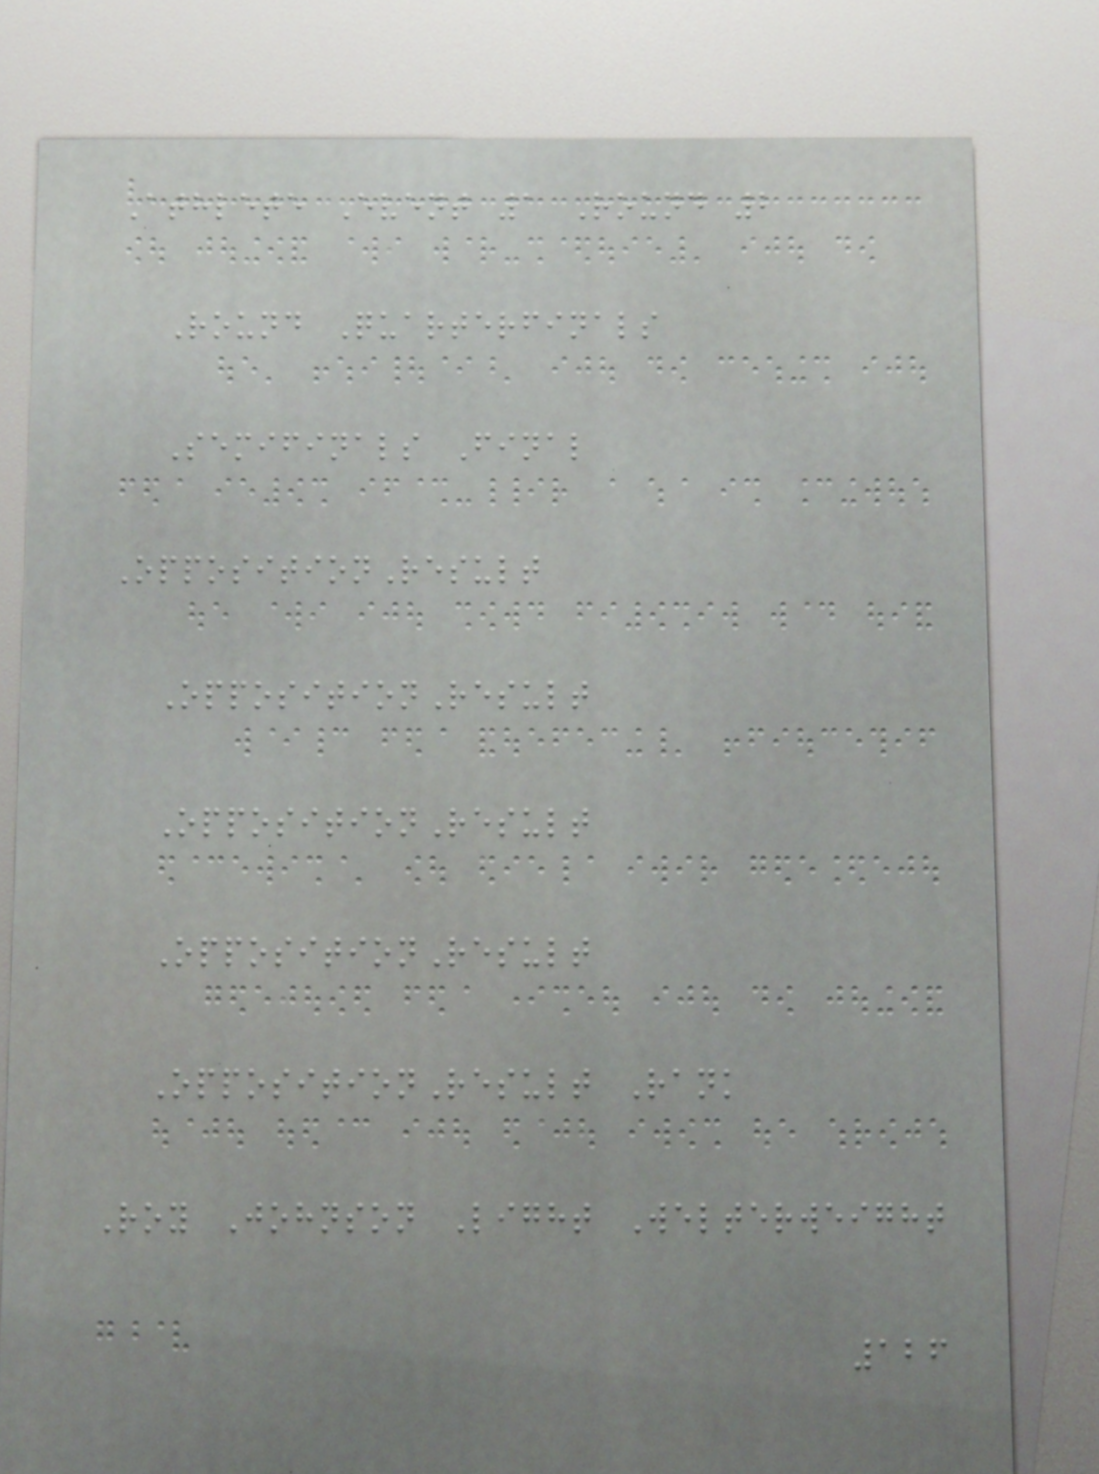Athlete Event 1 Round 2
Round Quarterfinals
Semifinals Final
OppositionResult
OppositionResult
OppositionResult
OppositionResult
OppositionResult Rank
Roy Johnson Light Welterweight
126
